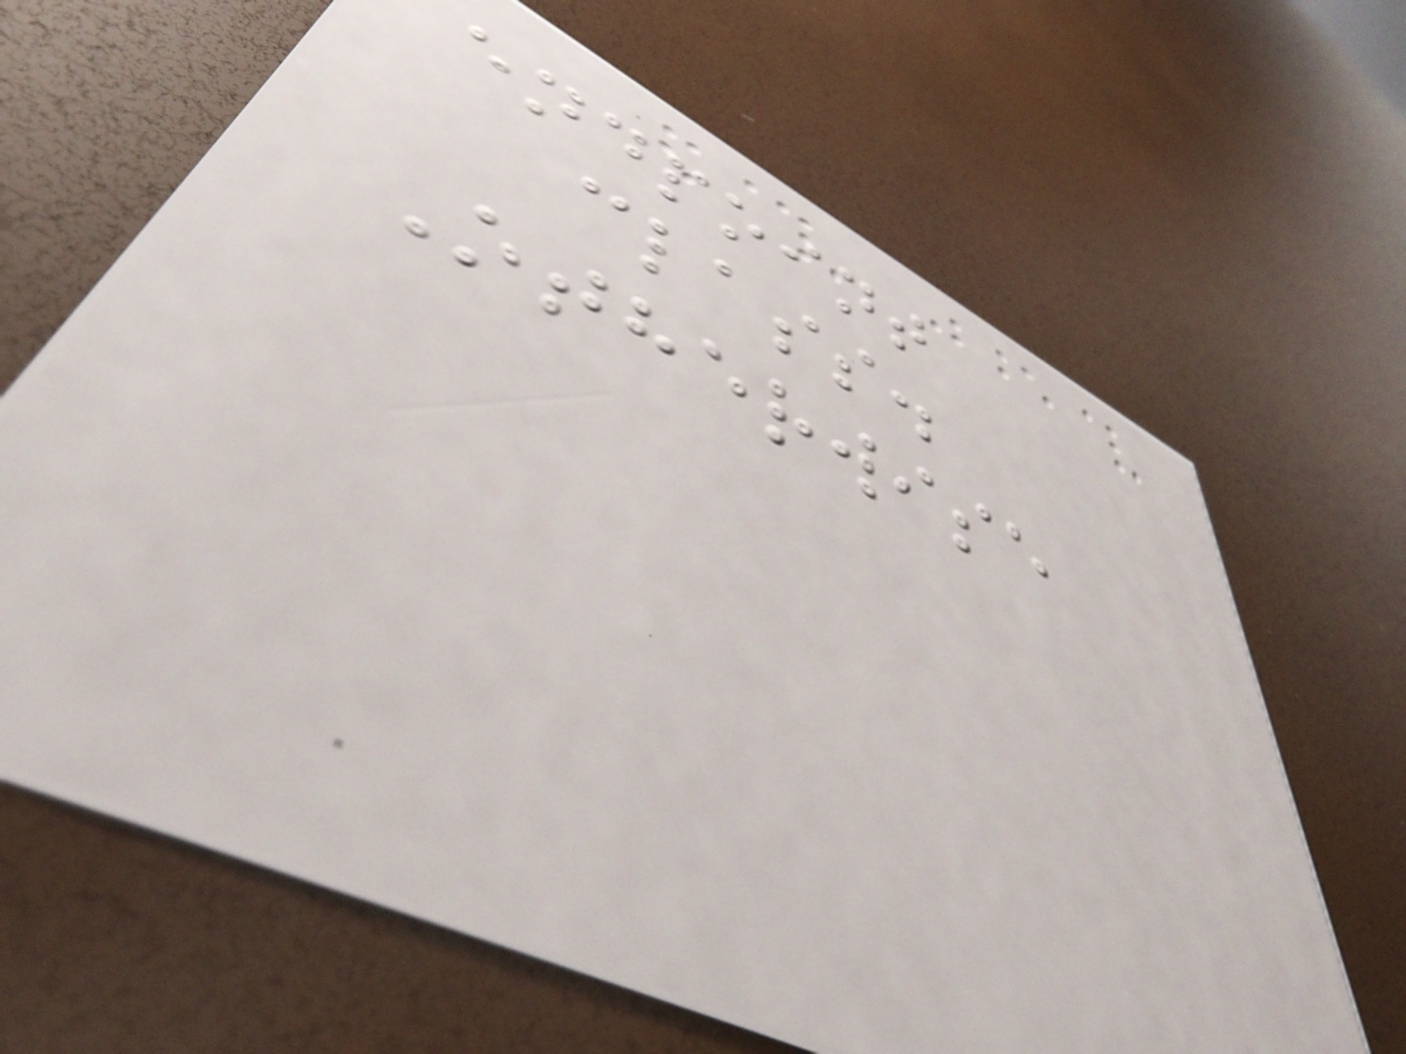endpoint
class.
Otherwise
